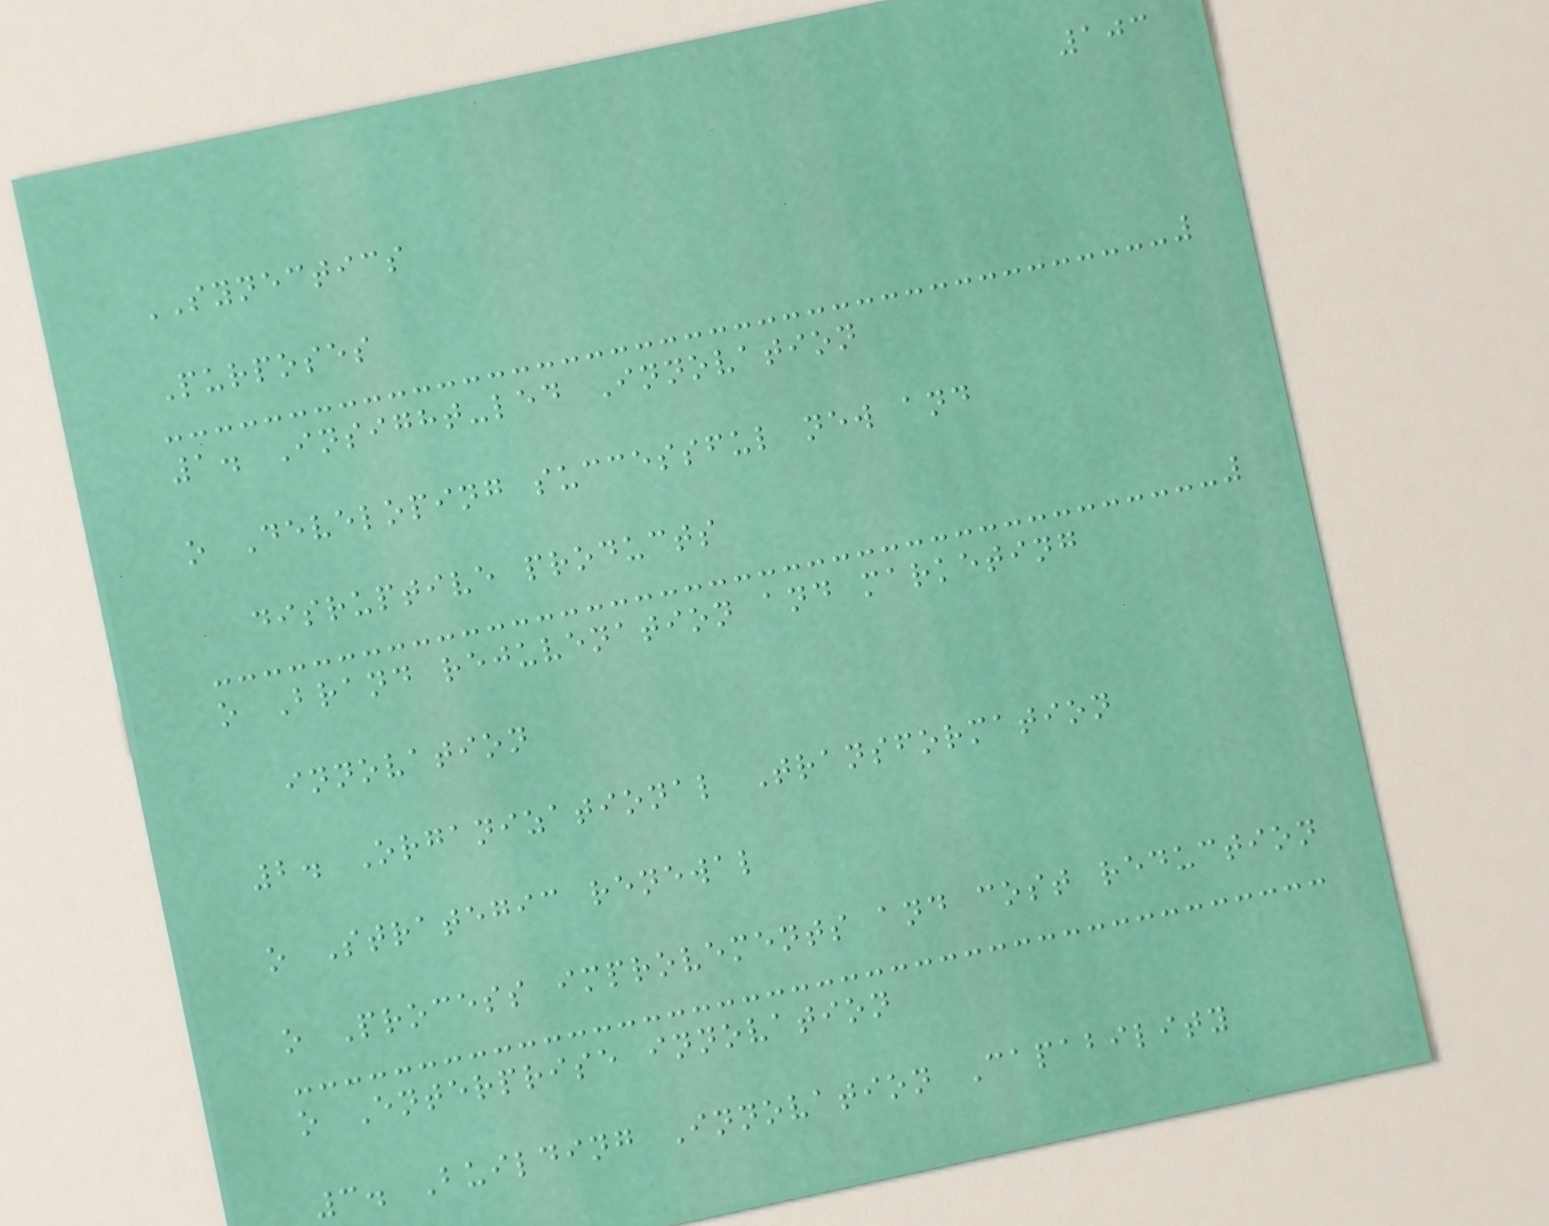103
SYNECTICS
Purposes
1. Insight-led Innovation
o Developing successful new and
disruptive products
o Brand rejuvenation and marketing
innovation
2. Organizational Transformation
o Strategic renewal
o Process improvements and cost reduction
o Enterprise innovation
3. Building Innovation Capability
